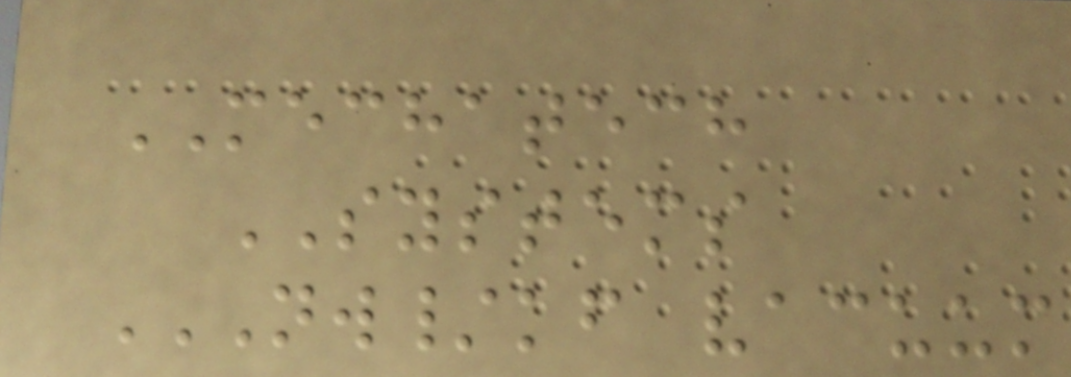MECHATECH
SYSTEMS
NW/KF VACUUM
